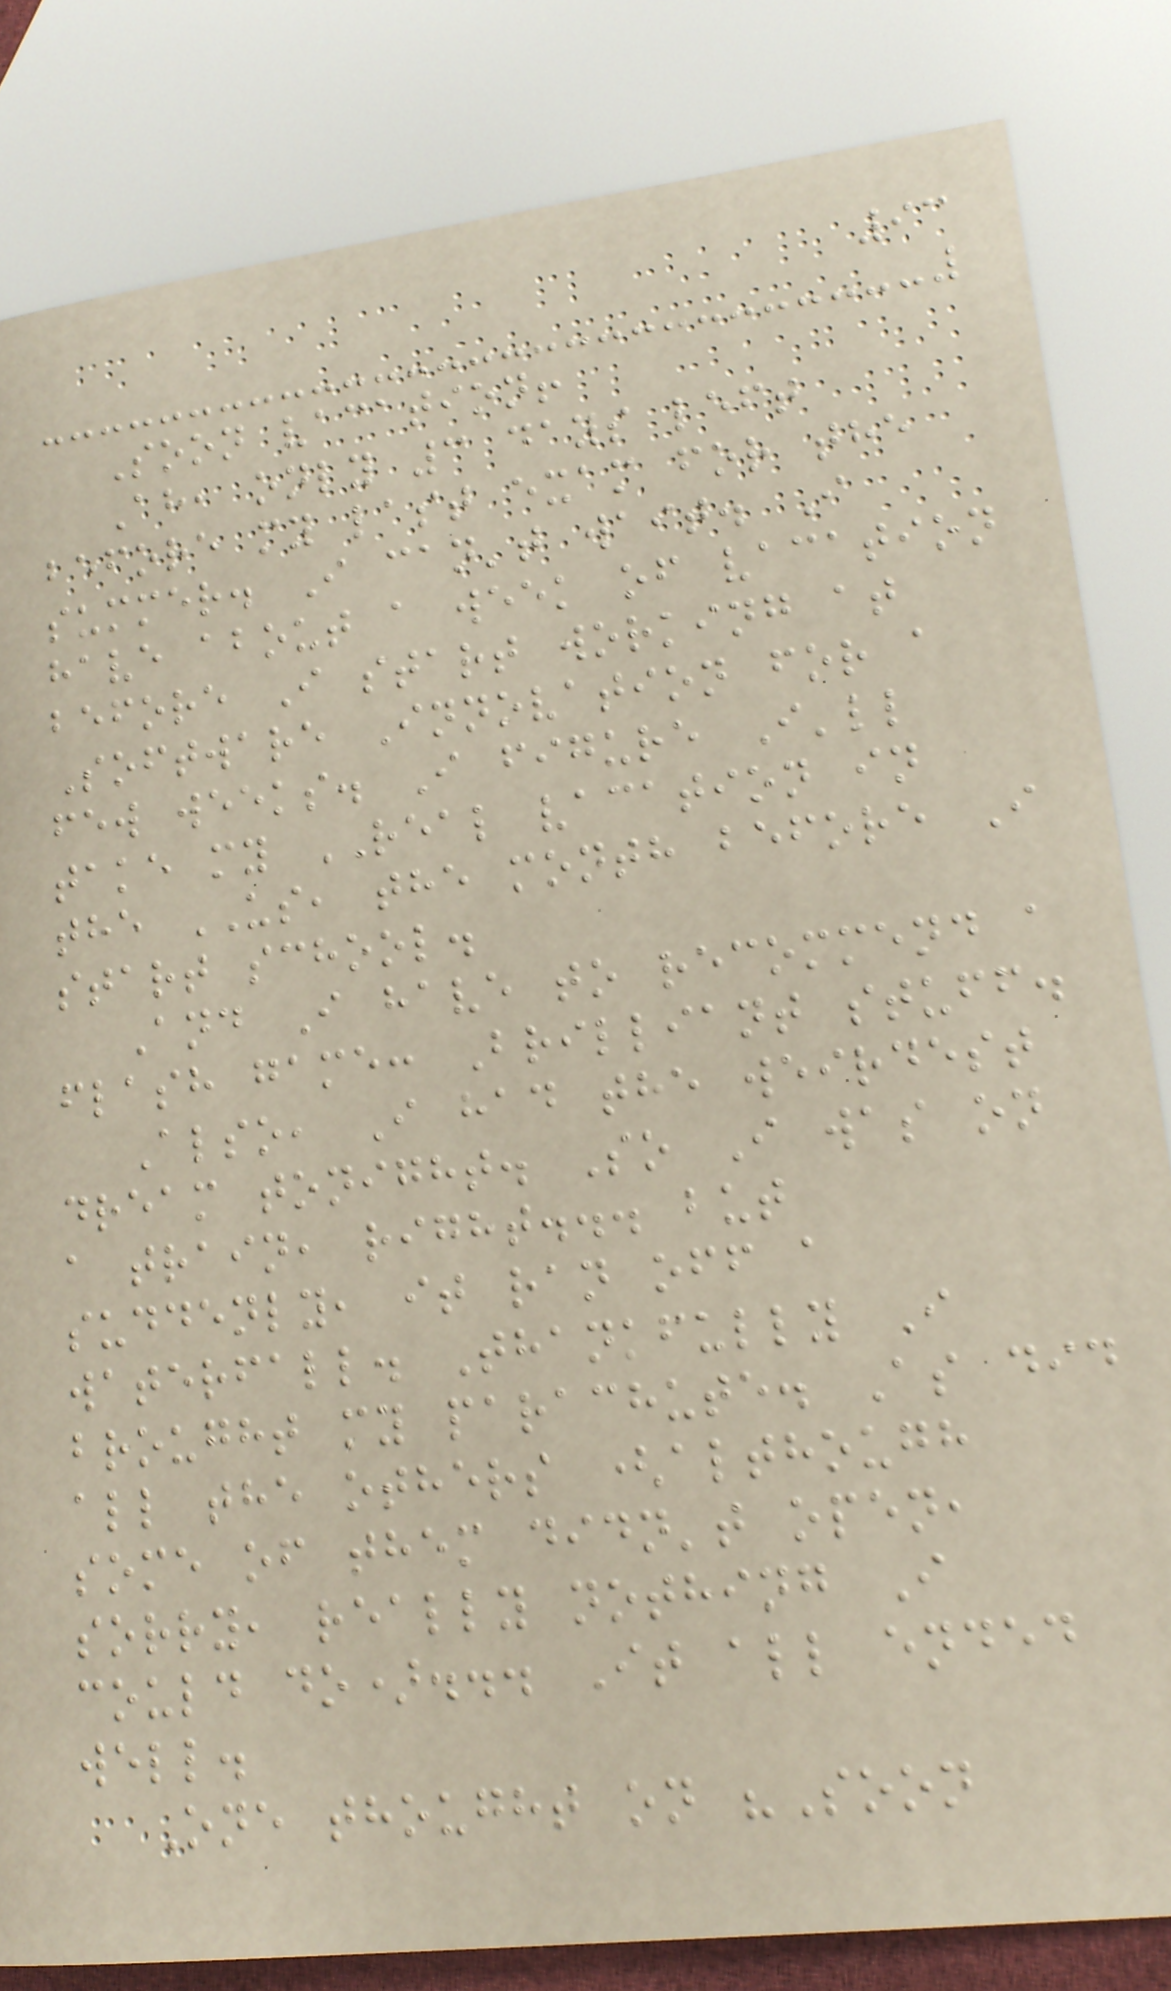93
Soon vacation!
Ah, only 3 days left
before my last exam for the
summer. I can't wait. I
have about a week of vacation
before I start working at
Software Innovation for a
few weeks. I figure I'll
take my REAL vacation in
the US, the month before I
start school.
And I have to recommend a
flash game: Brilliant stuff.
Also, I had the weirdest
dream tonight. So I was on
a train, right... but
suddenly, it ran off a
waterfall. Thankfully I
brought my parachute. As did
all the others (although
some of them didn't open,
sorry, really nothing I
could do)... It all ended
well.
One thought on "Soon
